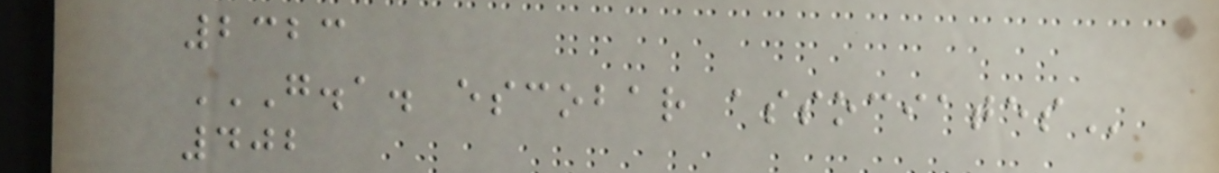2323
G.A. ESCOBAR ASSOCIATES
402
